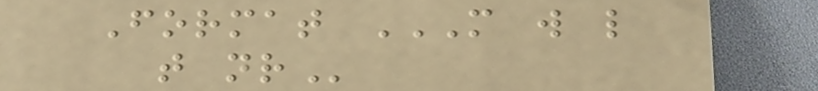Format M W L
T NR
